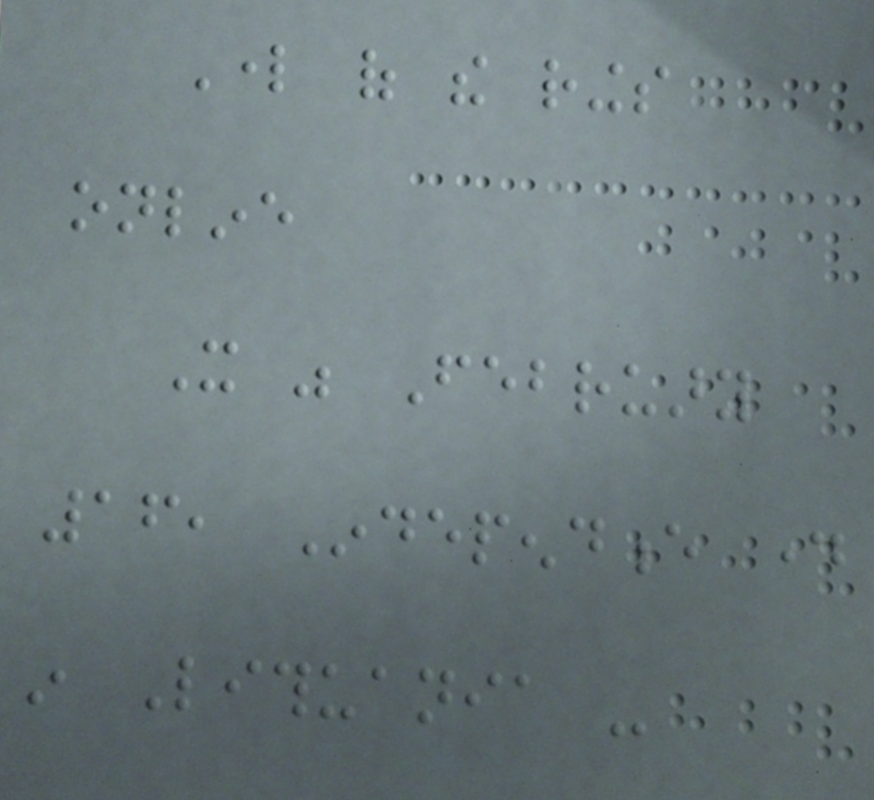Lord of the rings
online
It was February
16, Independence day
in Lithuania -
